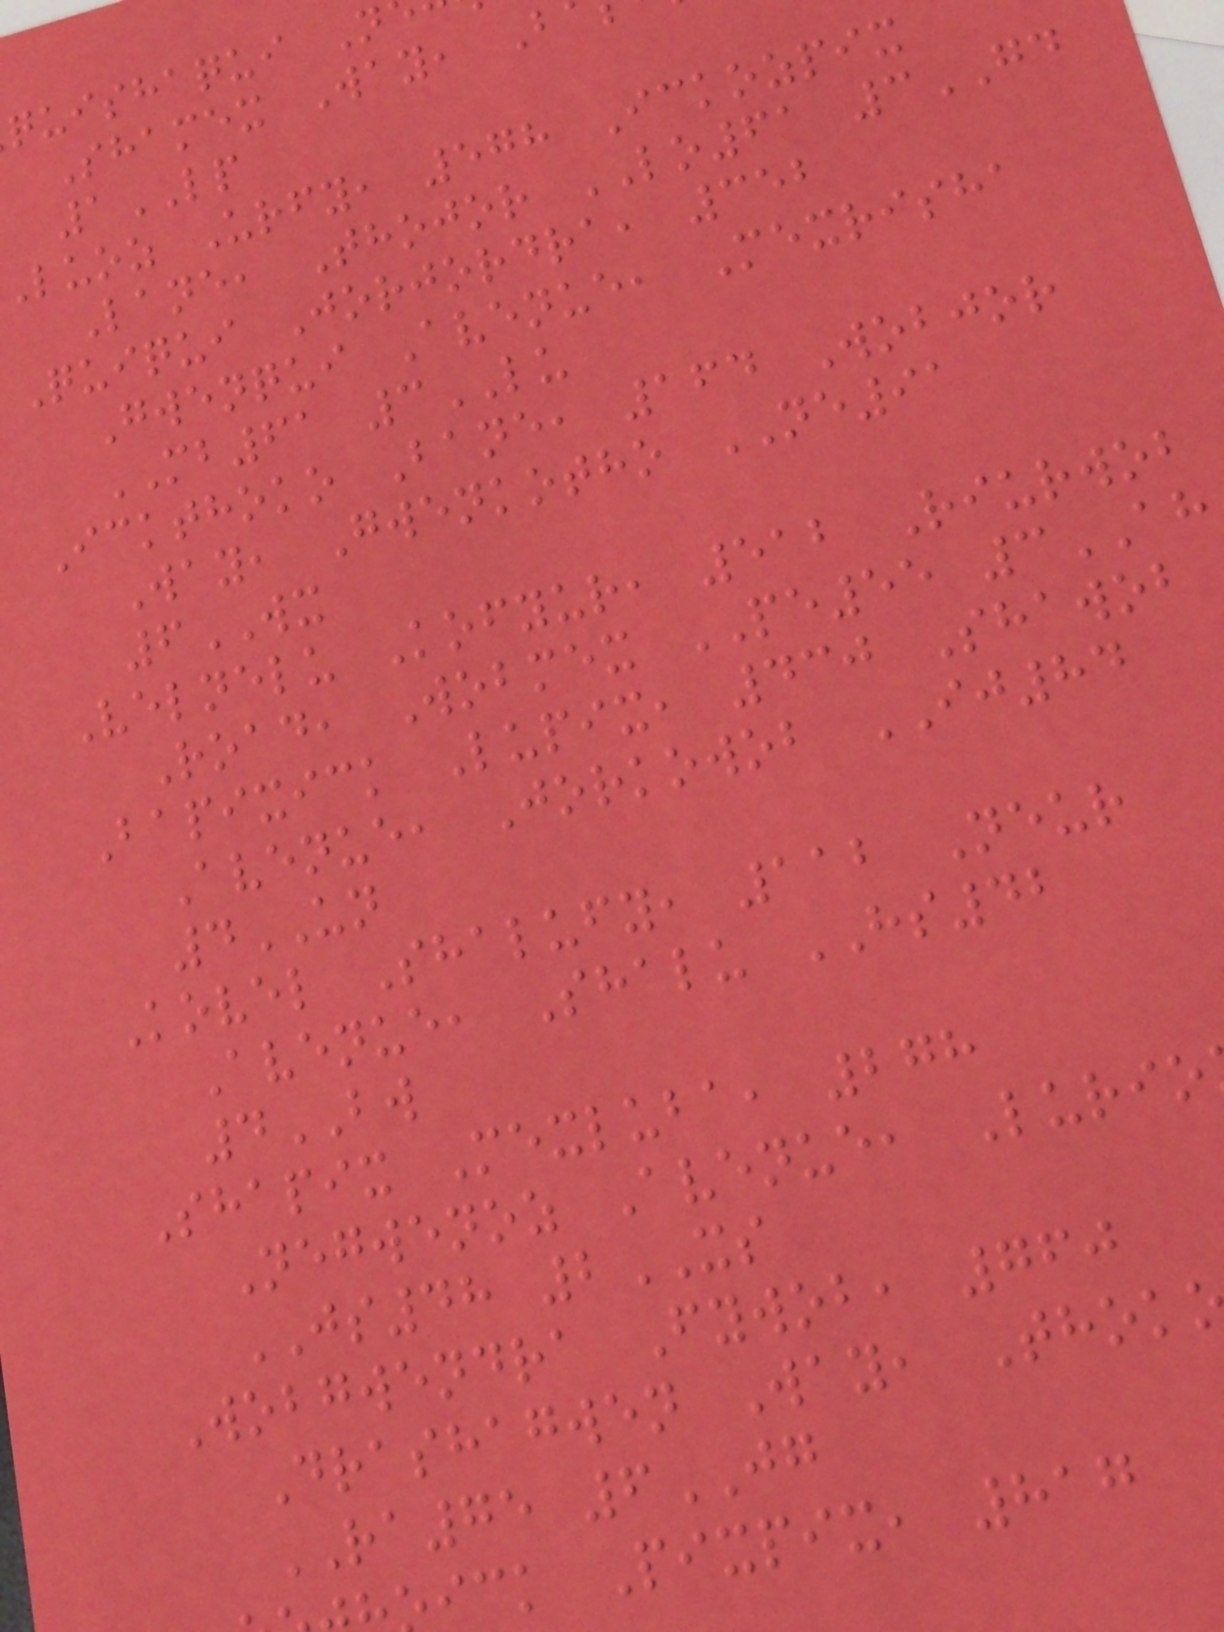quishaqui N
Shamex Way, B
1LP
luoz Urfy, 578 Ickozpix
Lane, Thojor LO61 3GD
Quiqui Jorjordra, 352
Gwenqui Avenue, Mexrisha
MB61 3LU
Ickthoko Bane, 164 Wobjor
Way, Gwenkotho NE91
6WX
Velnelu Kofyur, 512 Riurwob
Road, Wobmex PE55 3AH
Bapixick Lupix, 430 Shawob
Avenue, Jorkowob IJ84
4UN
Kovel Shalufy, 112 Neur
Avenue, Shalu HS42
4BW
Shapix Mexluba, 278
Negwenoz Avenue, Lurio
JS48 2XS
Wobgwendra Fywob, 760
Drashagwen Way, Thok
RA75 6JG
ick Pixpix, 817
